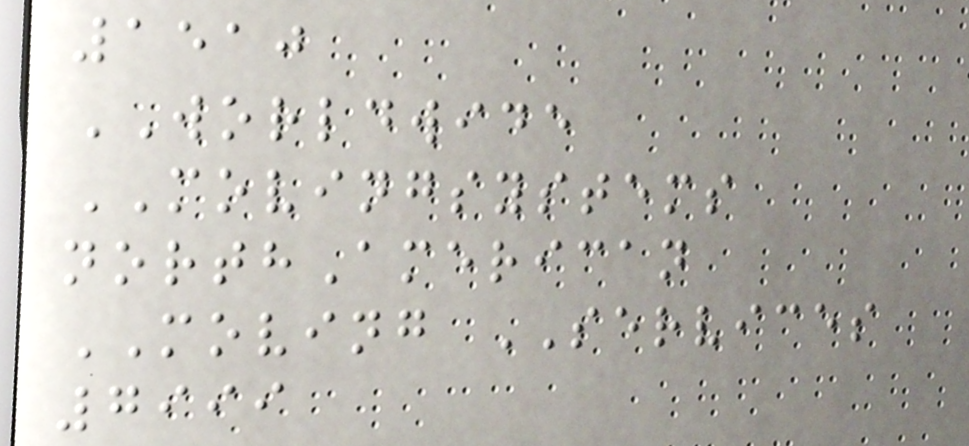1510
WORLDWIDE
MOVINGSYSTEMS
northAmerican
MOVING SERVICES
7999
